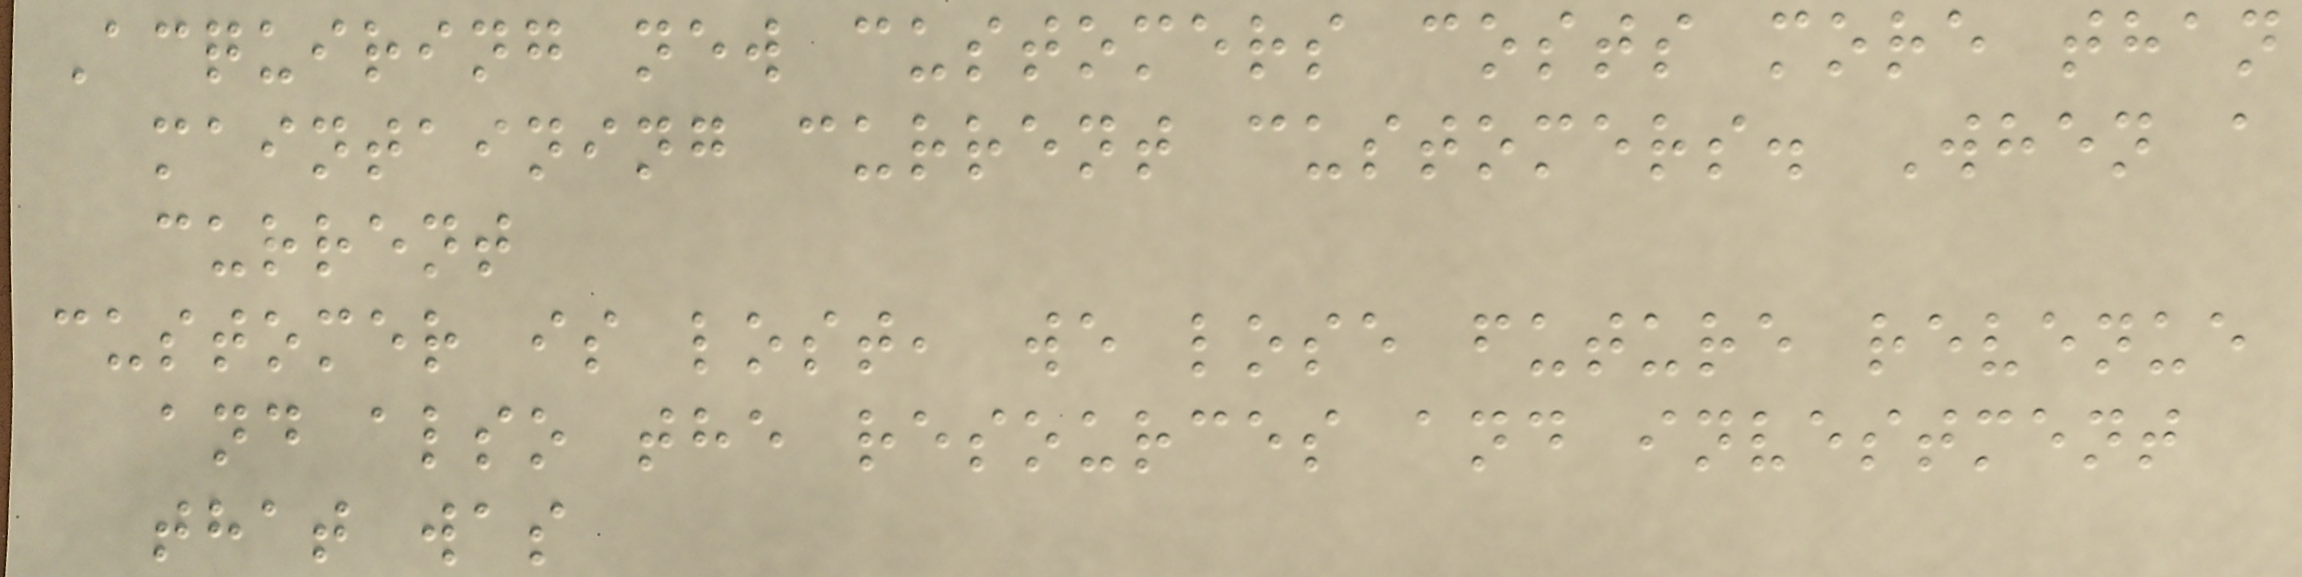Acquiring new customers costs more than
maintaining current customers. When a
current
customer is lost, we lose future revenue
and also the resources and investment
that was
